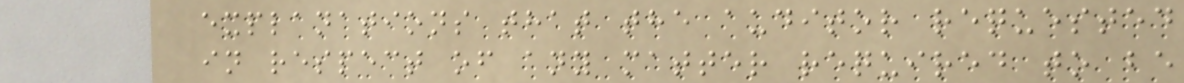explanations that the auditor requested
in respect of any matter required to be
